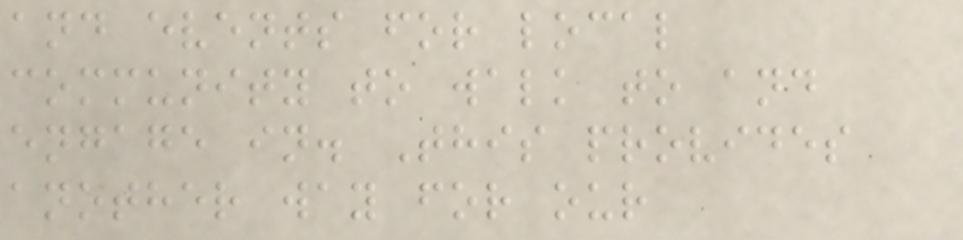and events for local
community to walk to and
engage in. This provides
another way for our
